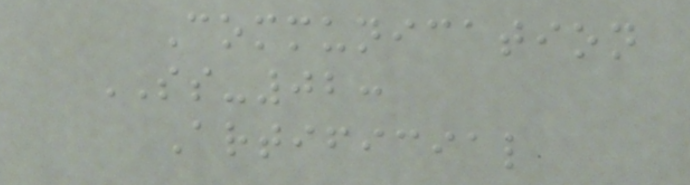Communication
SS-02:
Artificial
